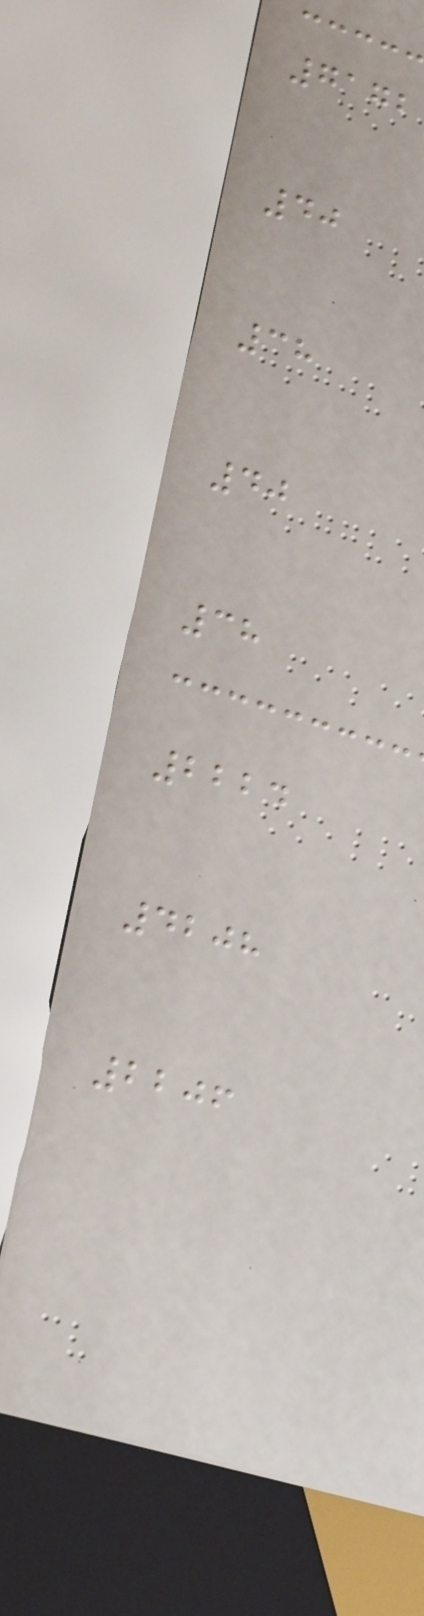7172
40
38
40
38
2224
4208
2206
